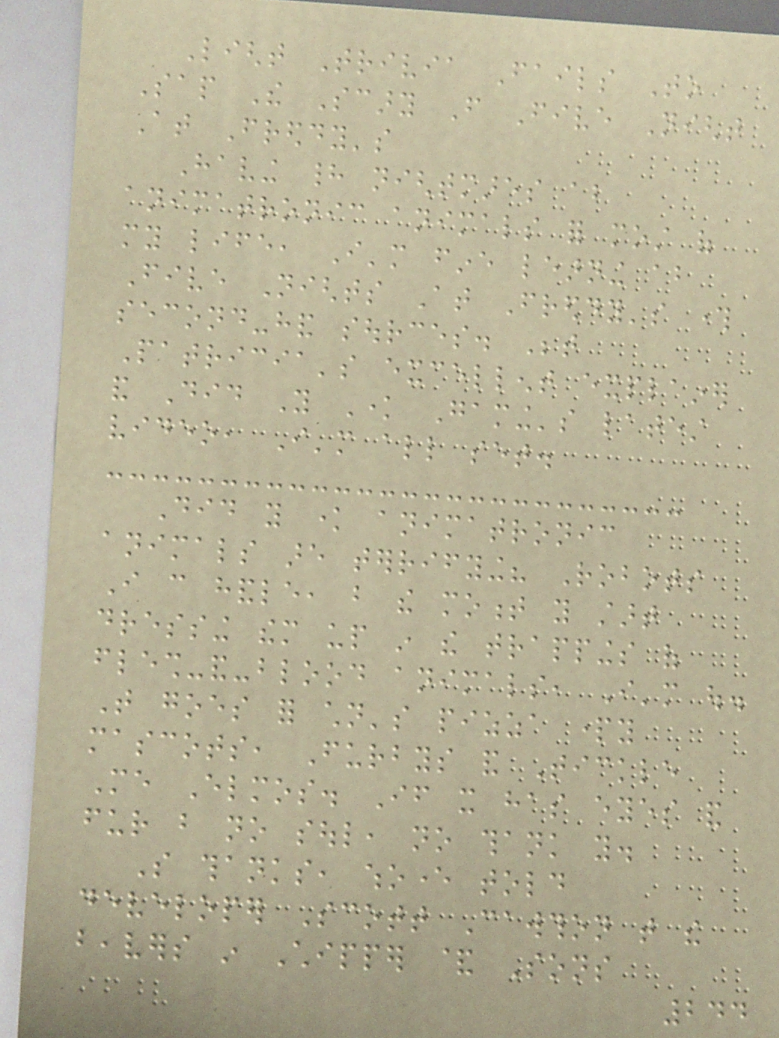Light Trivia Fails To
Sap The Scary From Five Night
At Freddy's
Having had nightmares about
animatronic animals for most of
my life, I'm fine learning about
Five Nights At Freddy's through
second-hand sources. Between
Patricia's excellent explainer
and Did You Know Gaming's latest
video, I'm all set.
Did you know animatronic
animals are terrifying? Robots
I can handle, but the moment you start
dressing them up in the trappings of
flesh-and-blood animals, I'm out.
That goes for children's pizza party
mascots, Furbys and Tickle
Me Elmos. If it has eyes and
fur but no soul, no thank you.
So thanks, whoever told
developer Scott Cawthon that the
beavers in Chipper & Sons
244
